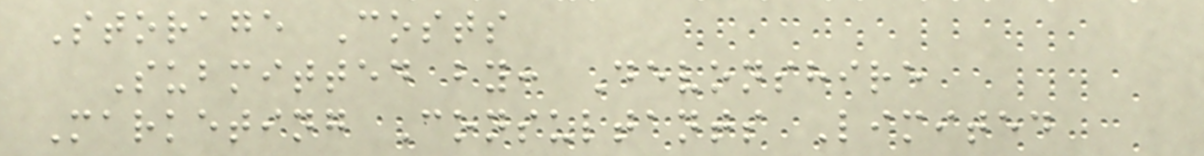Storage Costs
Submitted by: Devonshire
Marketing Consultants Limited
